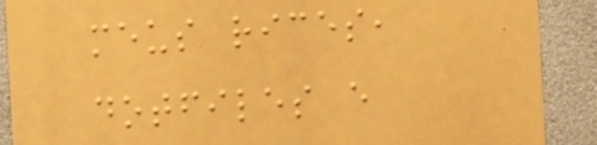meus rices,
dotfiles e
